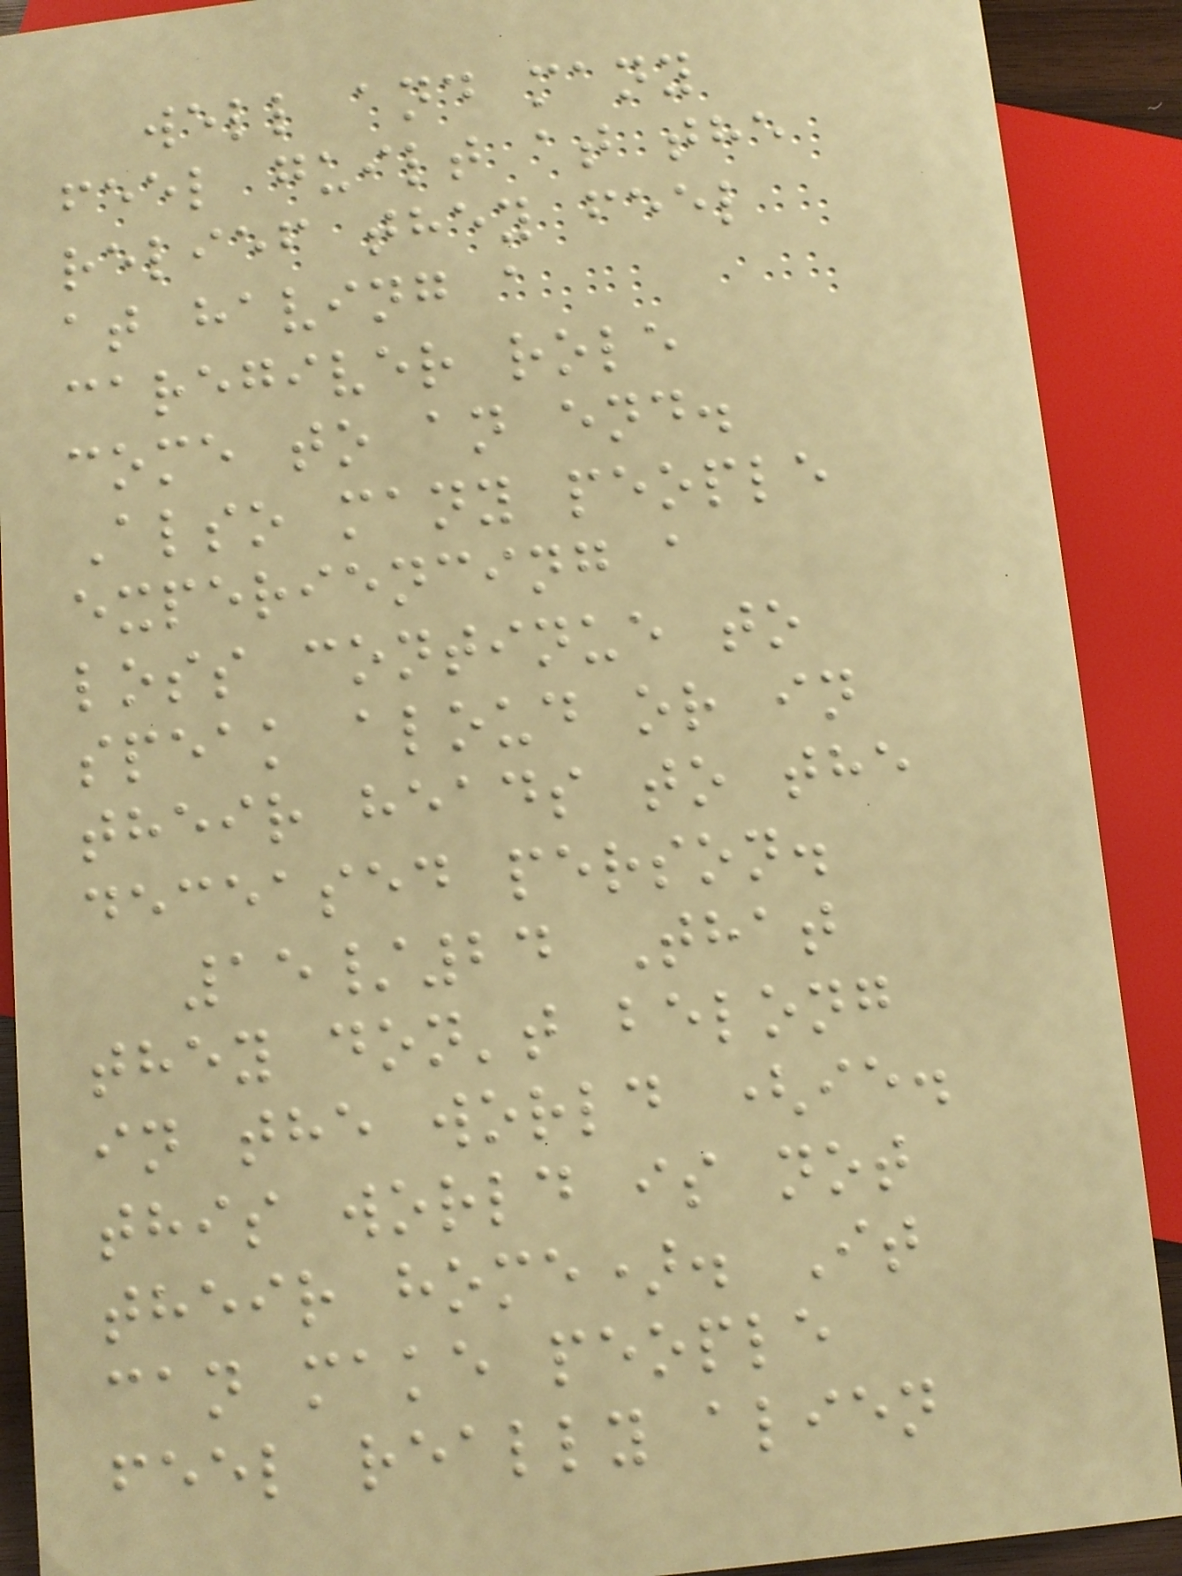well and many
feel guilt at the
relief they feel
at having a
caregiver role
come to an end.
Also many people
experiencing a
loss continue to
speak aloud or in
their heads to the
deceased person.
15/24 That
they don't belong
in the world (ie.
this world is not
their home). It
can make people
feel really alien
